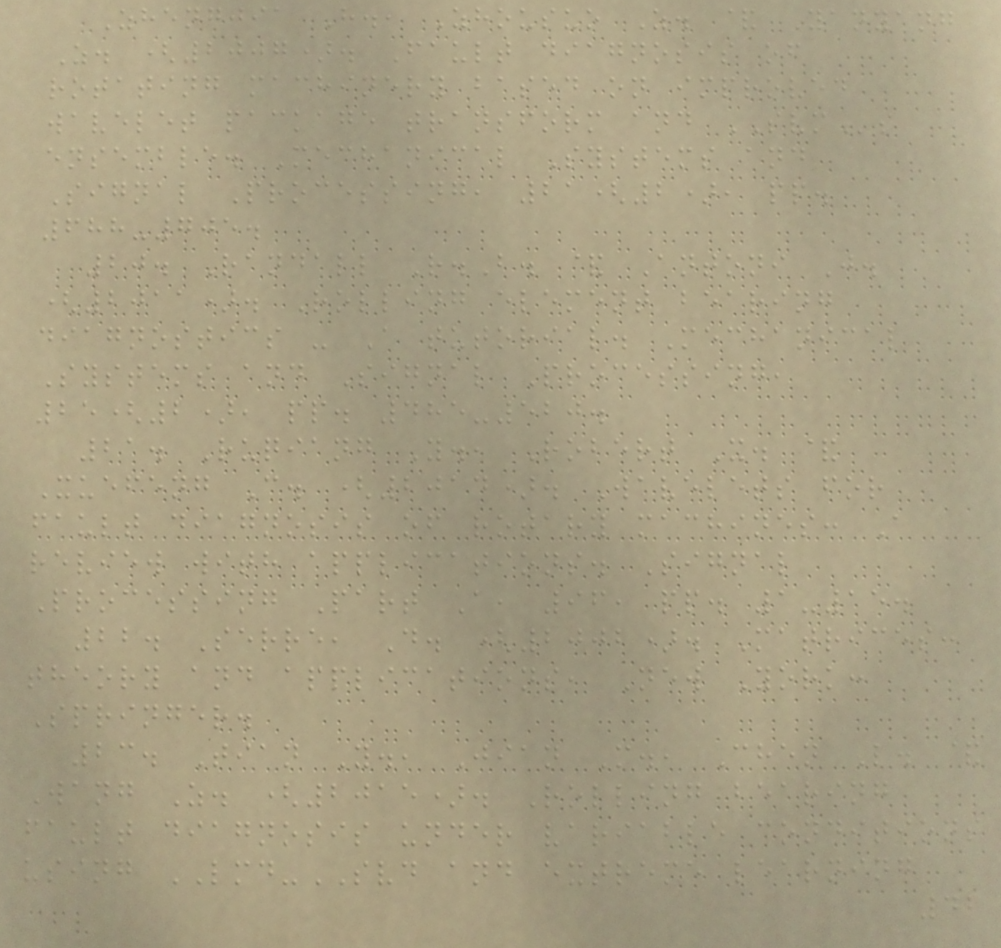Zhengjia H., Zhousuo Z. & Yanyang
Z. (2007). Fault diagnosis of
rotating machinery based on improved
wavelet package transform and SVMs
ensemble. Mechanical Systems and
Signal Processing, 21(2), pp.
688-705.
20. Randall R.B. & Antoni J.
(2011). Rolling element bearing
diagnostics - A tutorial. Mechanical
Systems and Signal Processing,
25(2), pp. 485-520.
21. Ruqiang Y., Robert X. &
Xuefeng C. (2014). Wavelets for
fault diagnosis of rotary machines: A
review with applications. Signal
Processing Part A, 96, pp. 1-15.
22. Serre, D. (2002). Matrices:
theory and applications, New York:
Springer.
23. Tian Y., Jian M., Chen L. &
Wang Z. (2015). Rolling bearing
fault diagnosis under variable conditions
using LMD-SVD and extreme learning
42
